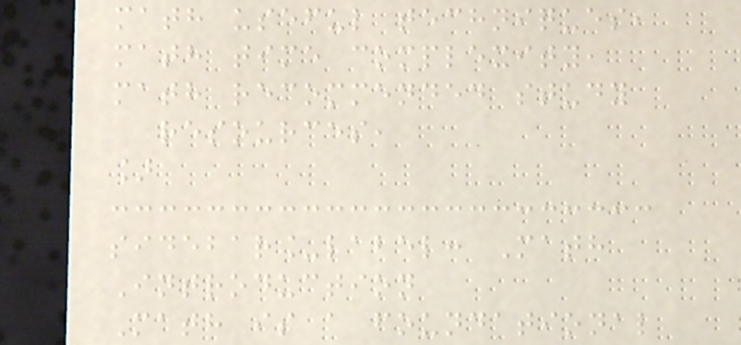math useful techniques,
math time complexity,
math recommended study
resources,
]
sidebar_label: Math
Introduction
Math is a foundational
